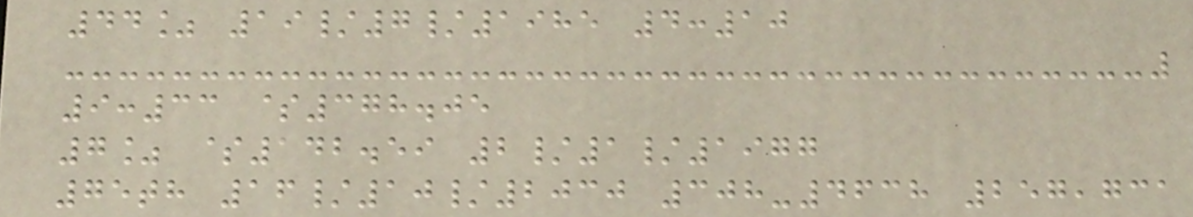44% 19/7/1985 4:10
9:33 $378.05
7% $142.59 2/1/1977
75th 16/10/2030 308-4638 257,731
